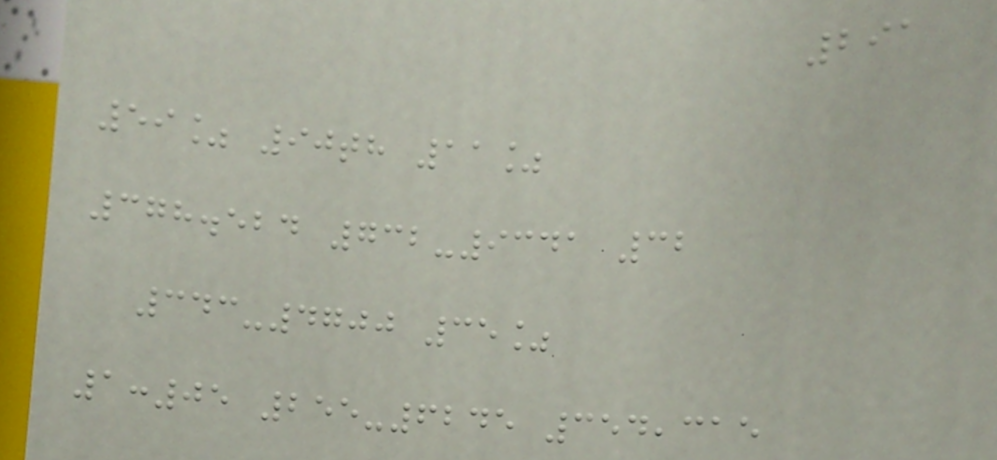291
59% 90th 11%
378.524 732-9341 32
343-4700 35%
1:05 255-6245 354,315
